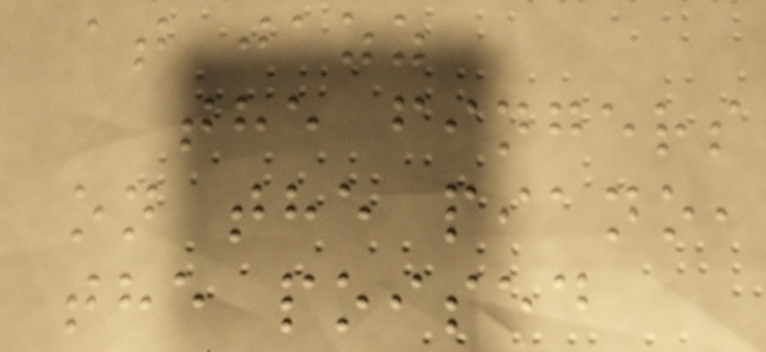at jazz
the fingers
on the piano,
the poised
